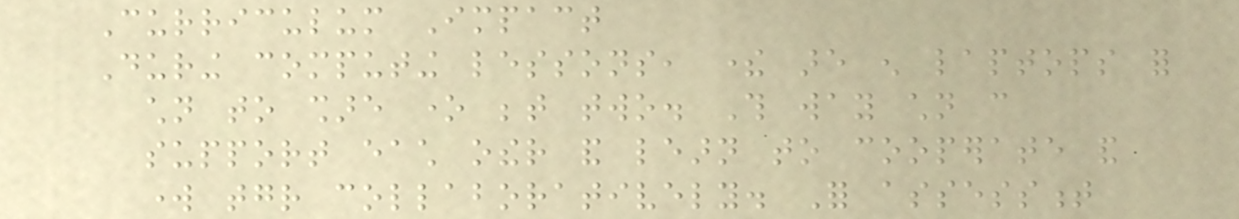Curriculum Impact
During computing lessons, there are enough laptops for
children to share one between two. This way children can
support each other and learn to cooperate and
work together collaboratively. For assessment
